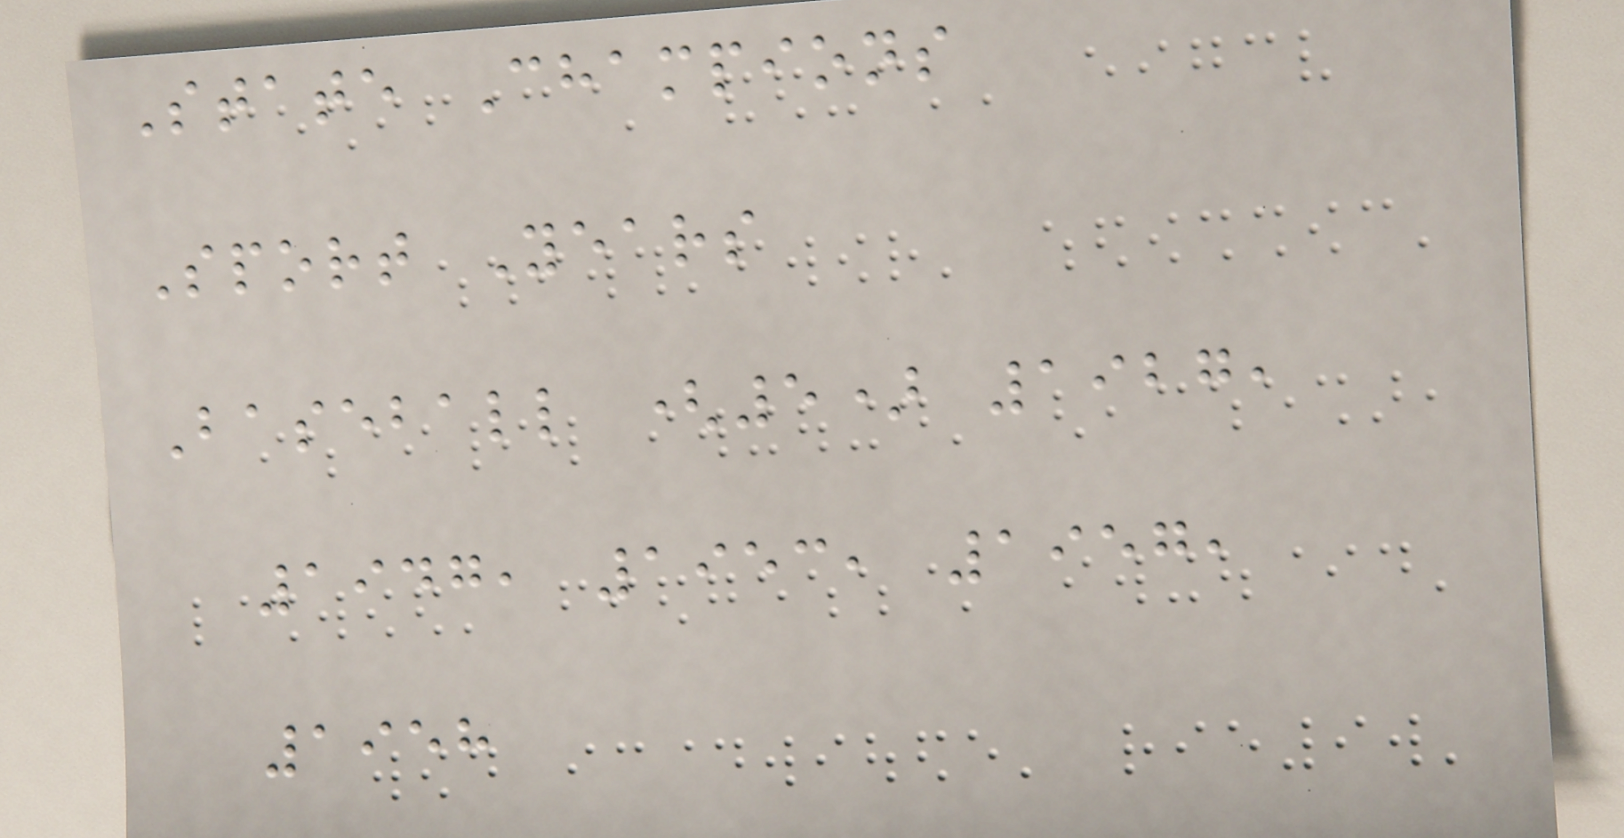State Champions
Sport Years
Baseball (5) 1927,
1947, 1953, 1957,
1958
